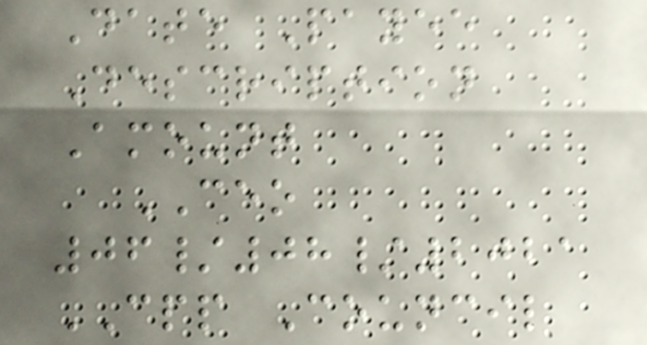Date Payee
Description
Amount
CEO
06/08/2021
CPP Council
